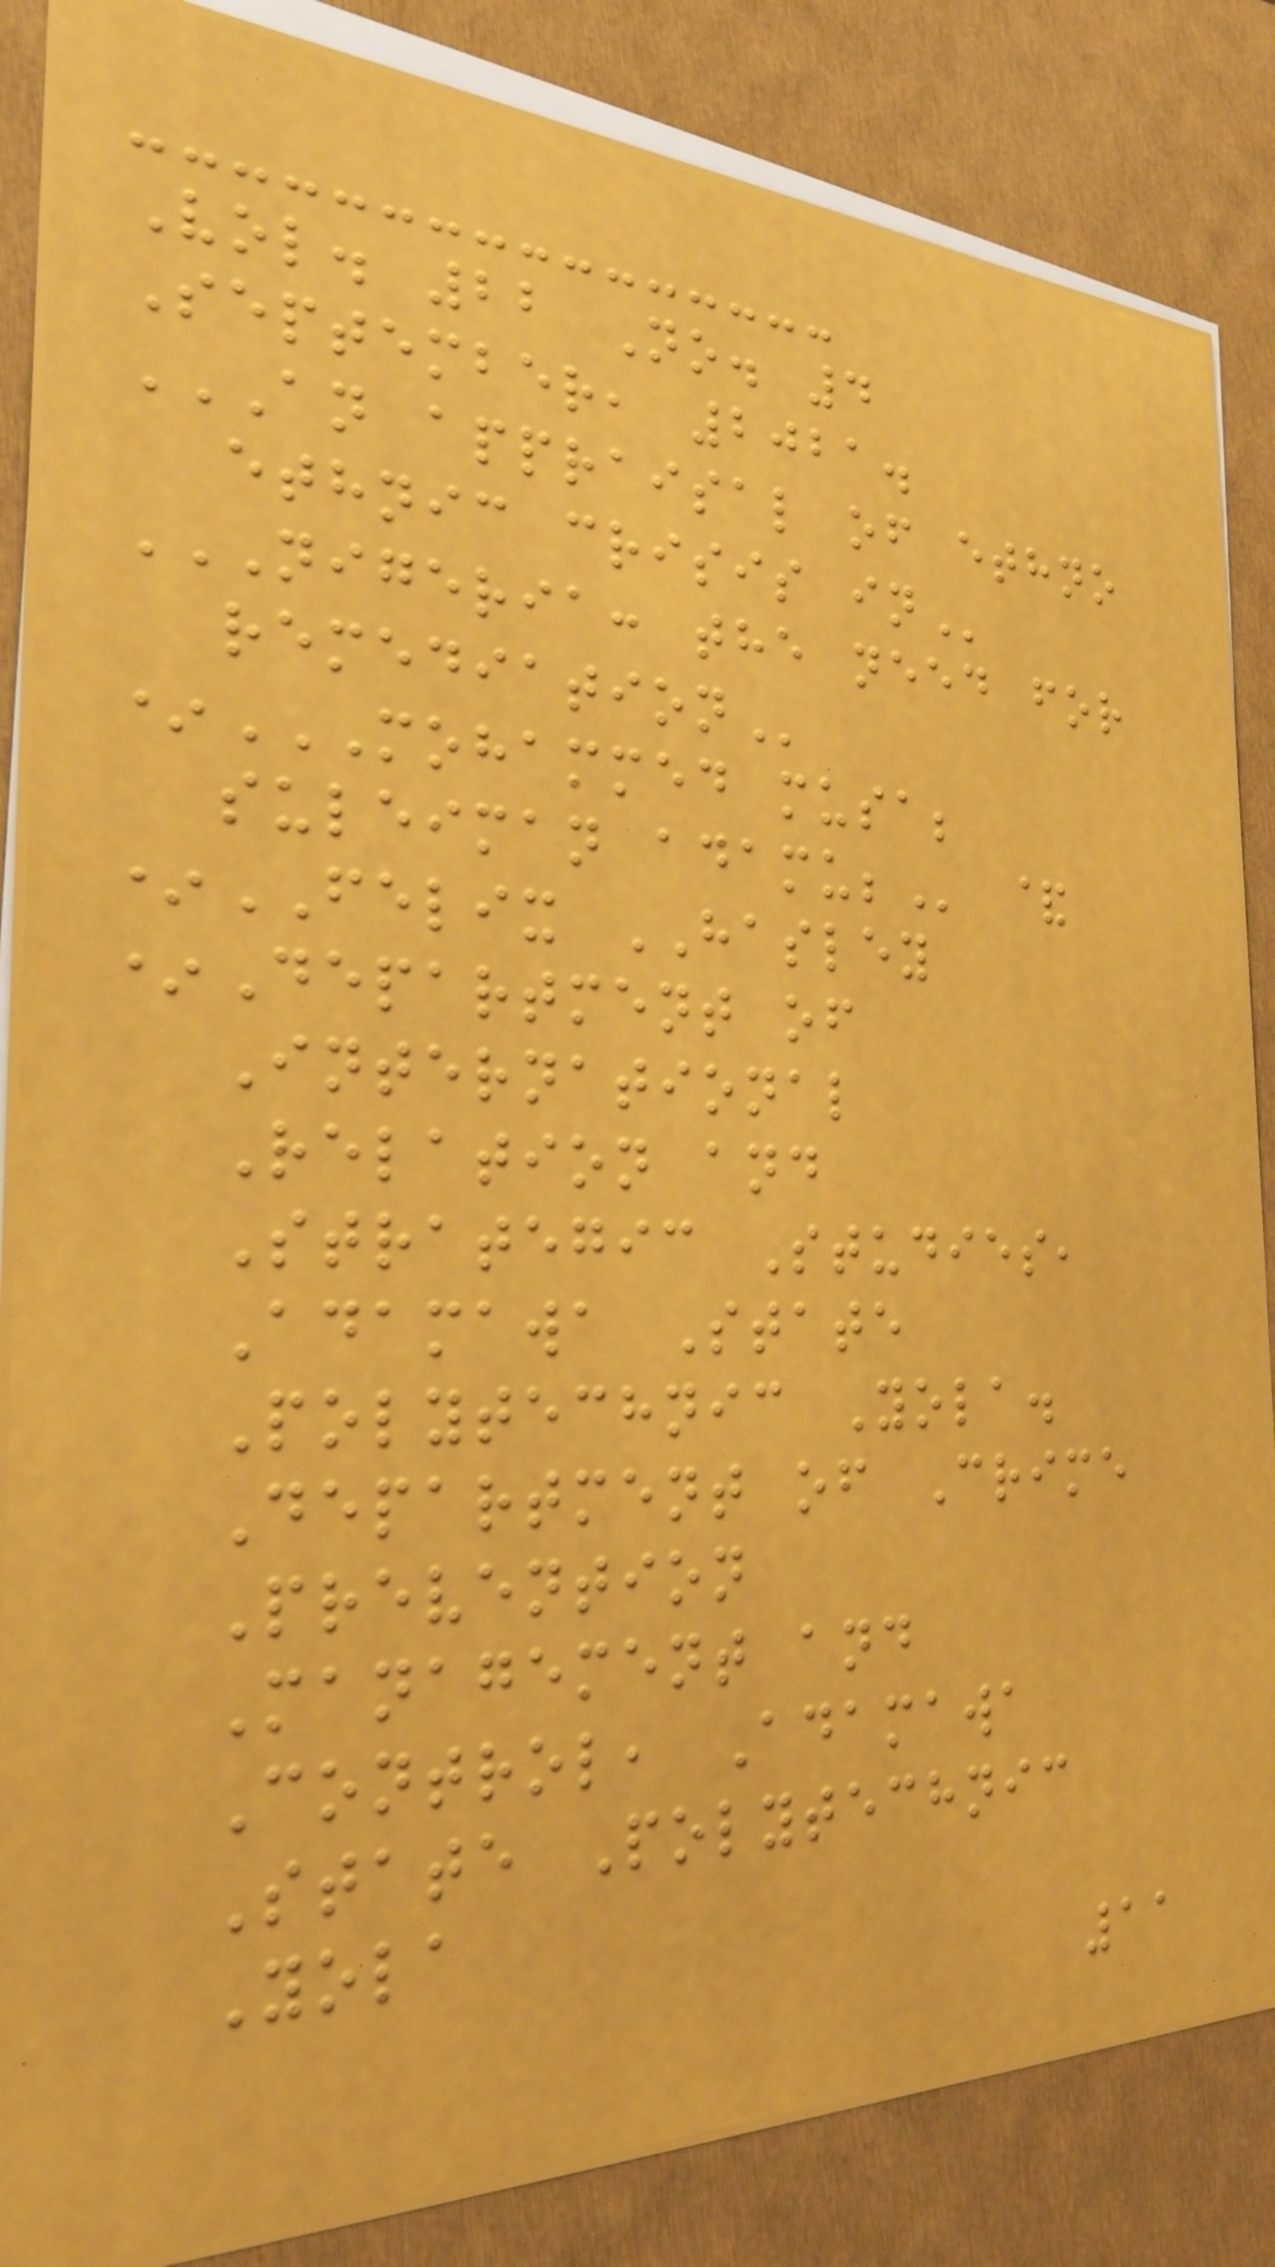Vol. 22 No. 4
September, 2021.
AN APPRAISAL OF ETHNO
ETHNIC CRISIS IN
NIGERIA: THE NEED FOR
REMEDIATION
*MOHAMMED MUSA;
SULEIMAN ADAMU; &
*FELIX HASLEY
*Department of
International
Relation and
Strategic Studies,
Adamawa State
Polytechnic Yola.
Department of Crime
Prevention
Management and
Control, Adamawa
State Polytechnic
Yola
11
